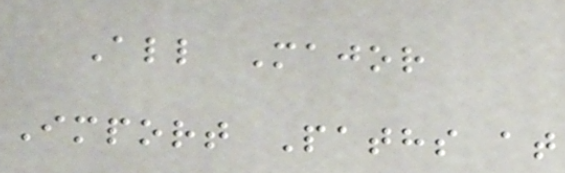All Major
Import Paths at
